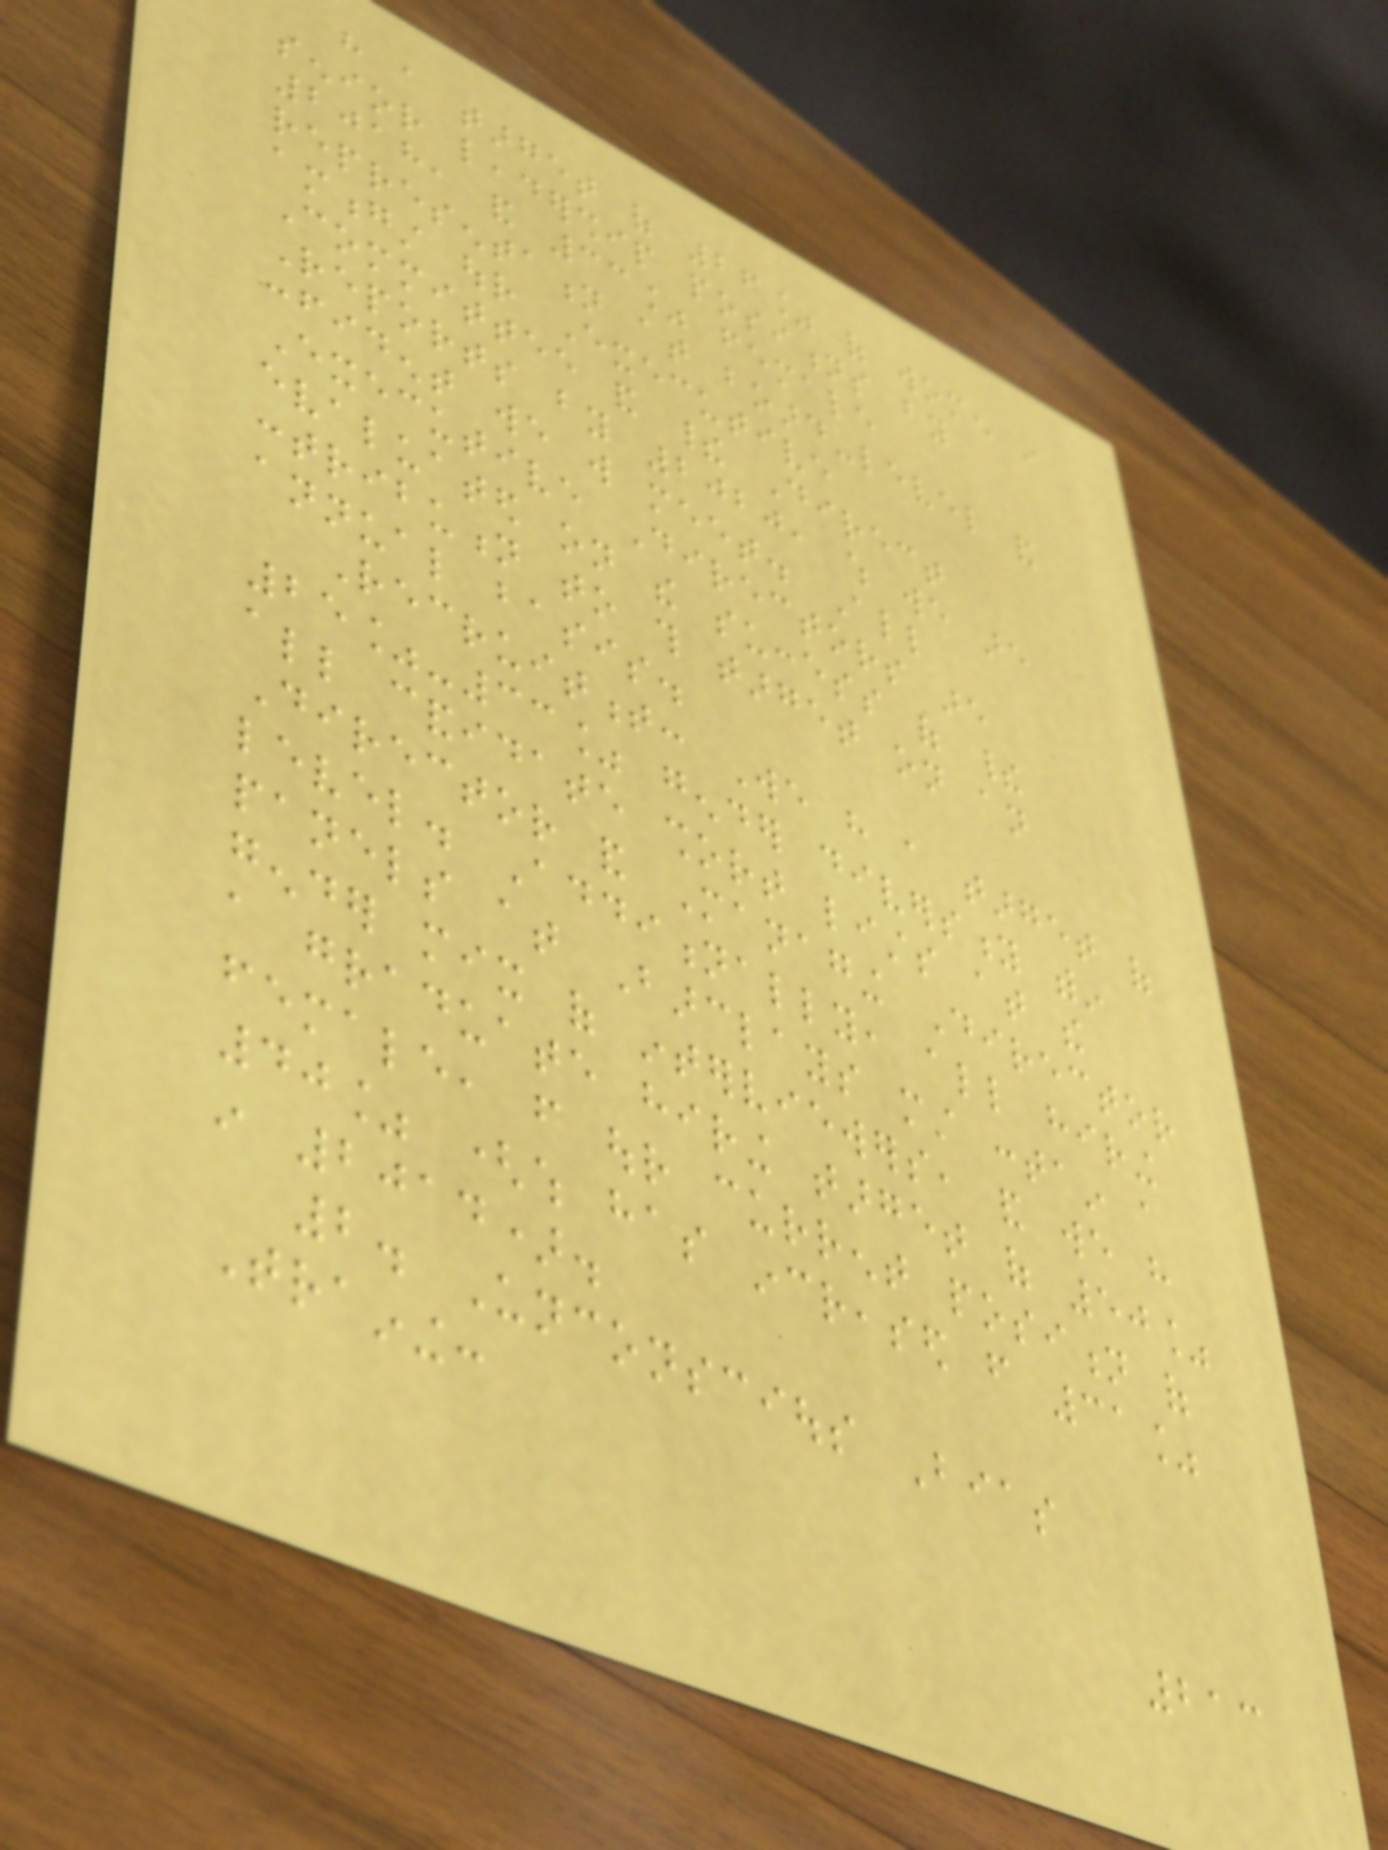have a target of 26% of women in
senior leadership positions by
2018, and 33% female
representation at board-level and
amongst our Executive
Committee and their Direct
Reports by 2020, which we are
confident we will meet. All
Executive Directors are
evaluated on the success of their
contribution to this target on an
annual basis.
Recruitment: We have a target of
25%-33% gender diversity within
all candidate short lists at the
Director and Managing Director
level. Additionally, all hiring
panels at Barclays must contain a
gender mix of interviewers, and we have
a graduate hiring target of 50%
female, from our current position of
40% (which has increased from 31%
in 2014).
2. Unconscious Bias
Training:
213
